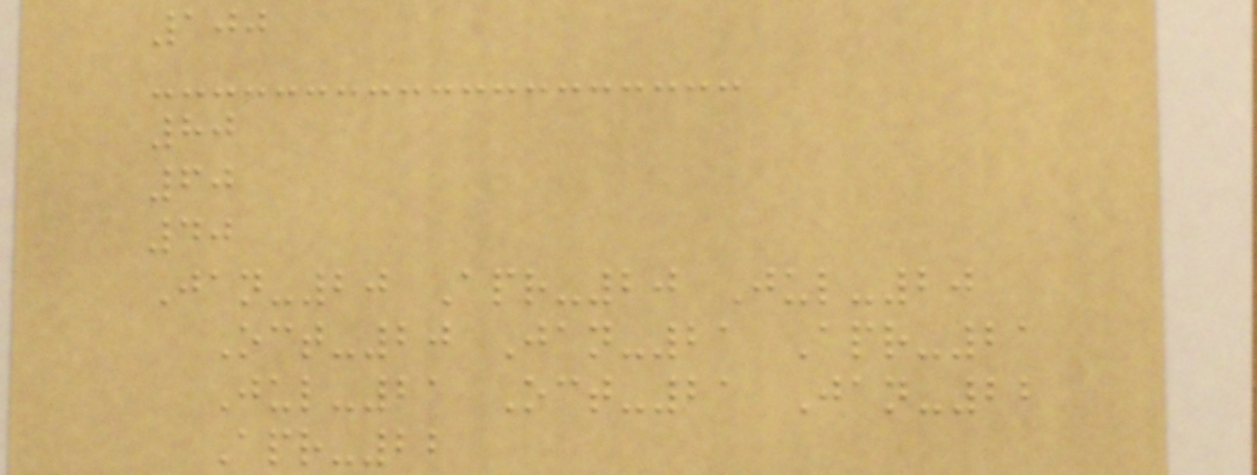100
80
60
40
Jan-20 Apr-20 Jul-20
Oct-20 Jan-21 Apr-21
Jul-21 Oct-21 Jan-22
Apr-22
